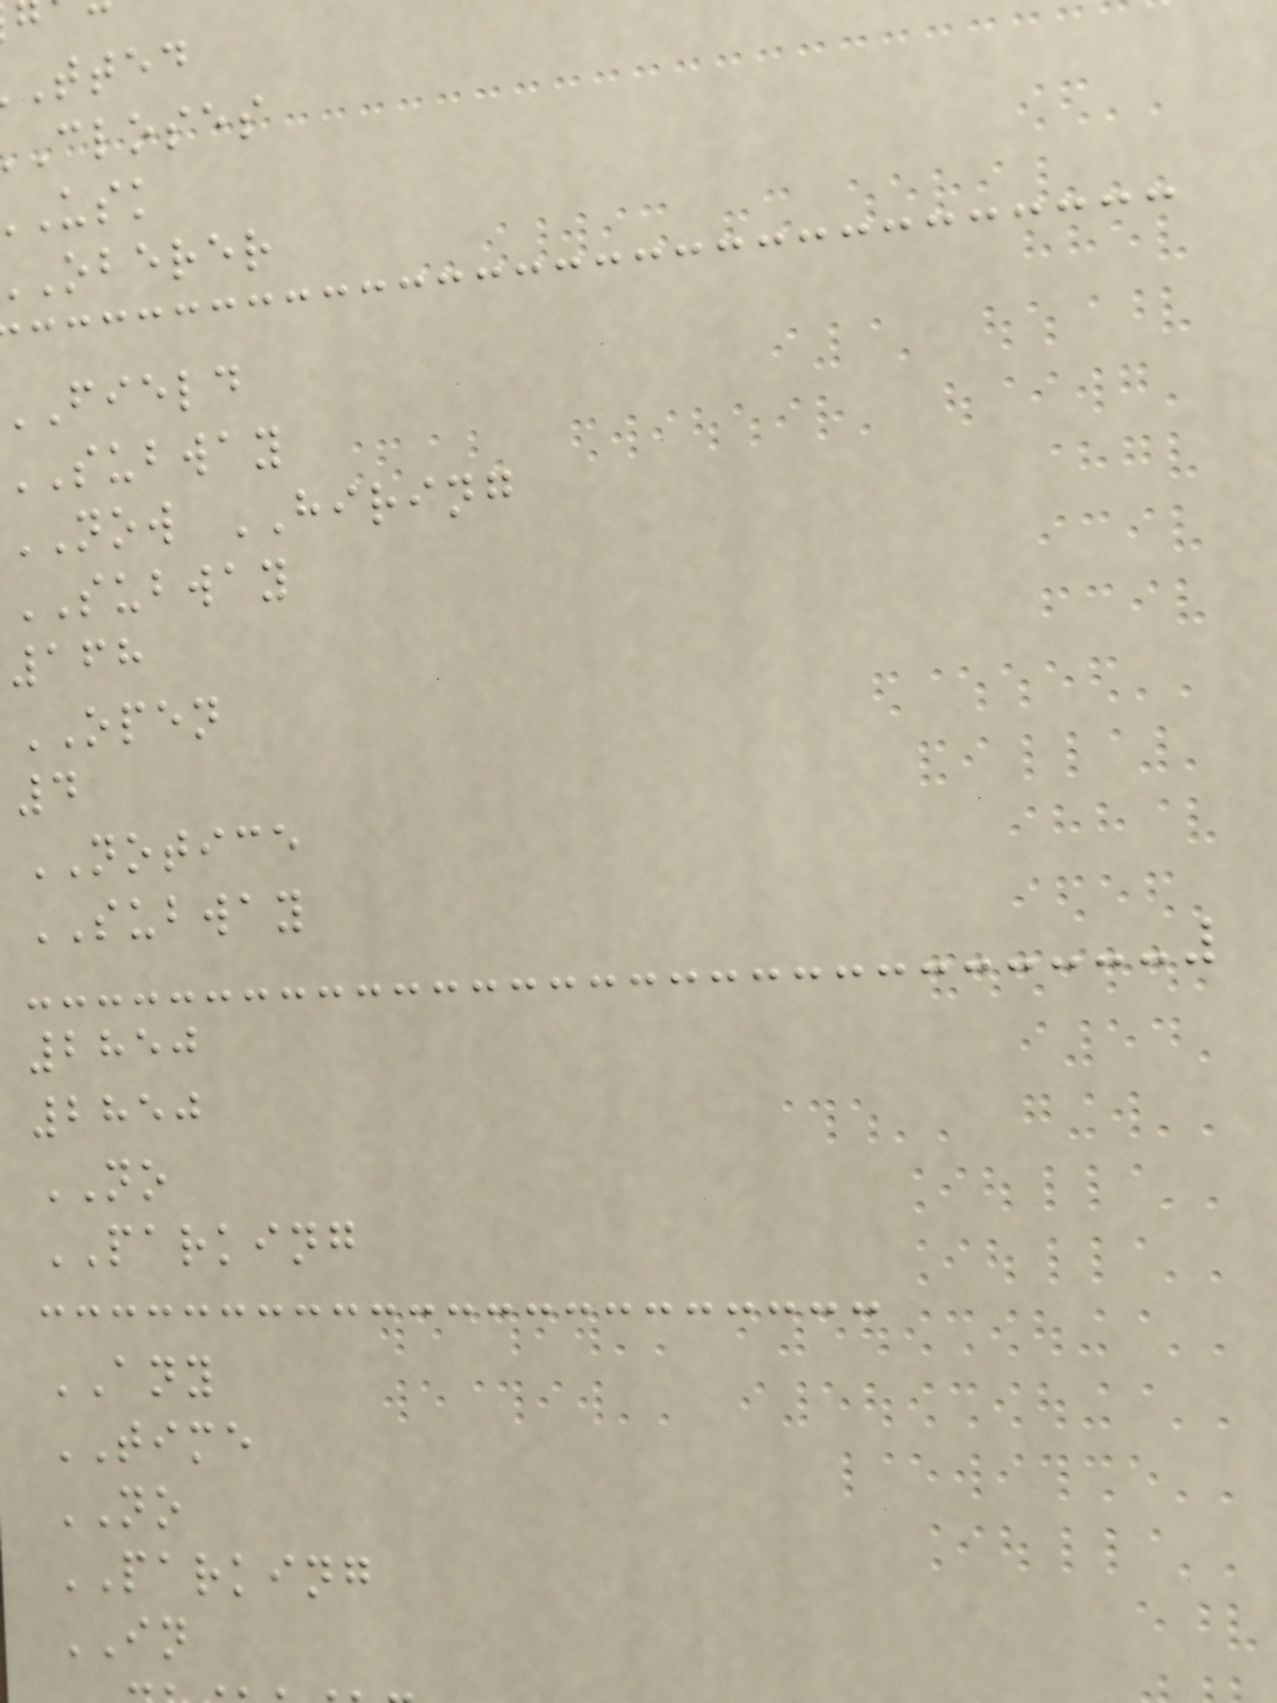tted
closes
oberer
field
SUBWAY
NOW HIRING
SUBWAY
168
OPEN
4
NOTICE
SUBWAY
2850
2850
NO
PARKING
ANY
TIME
NO
PARKING
IN
